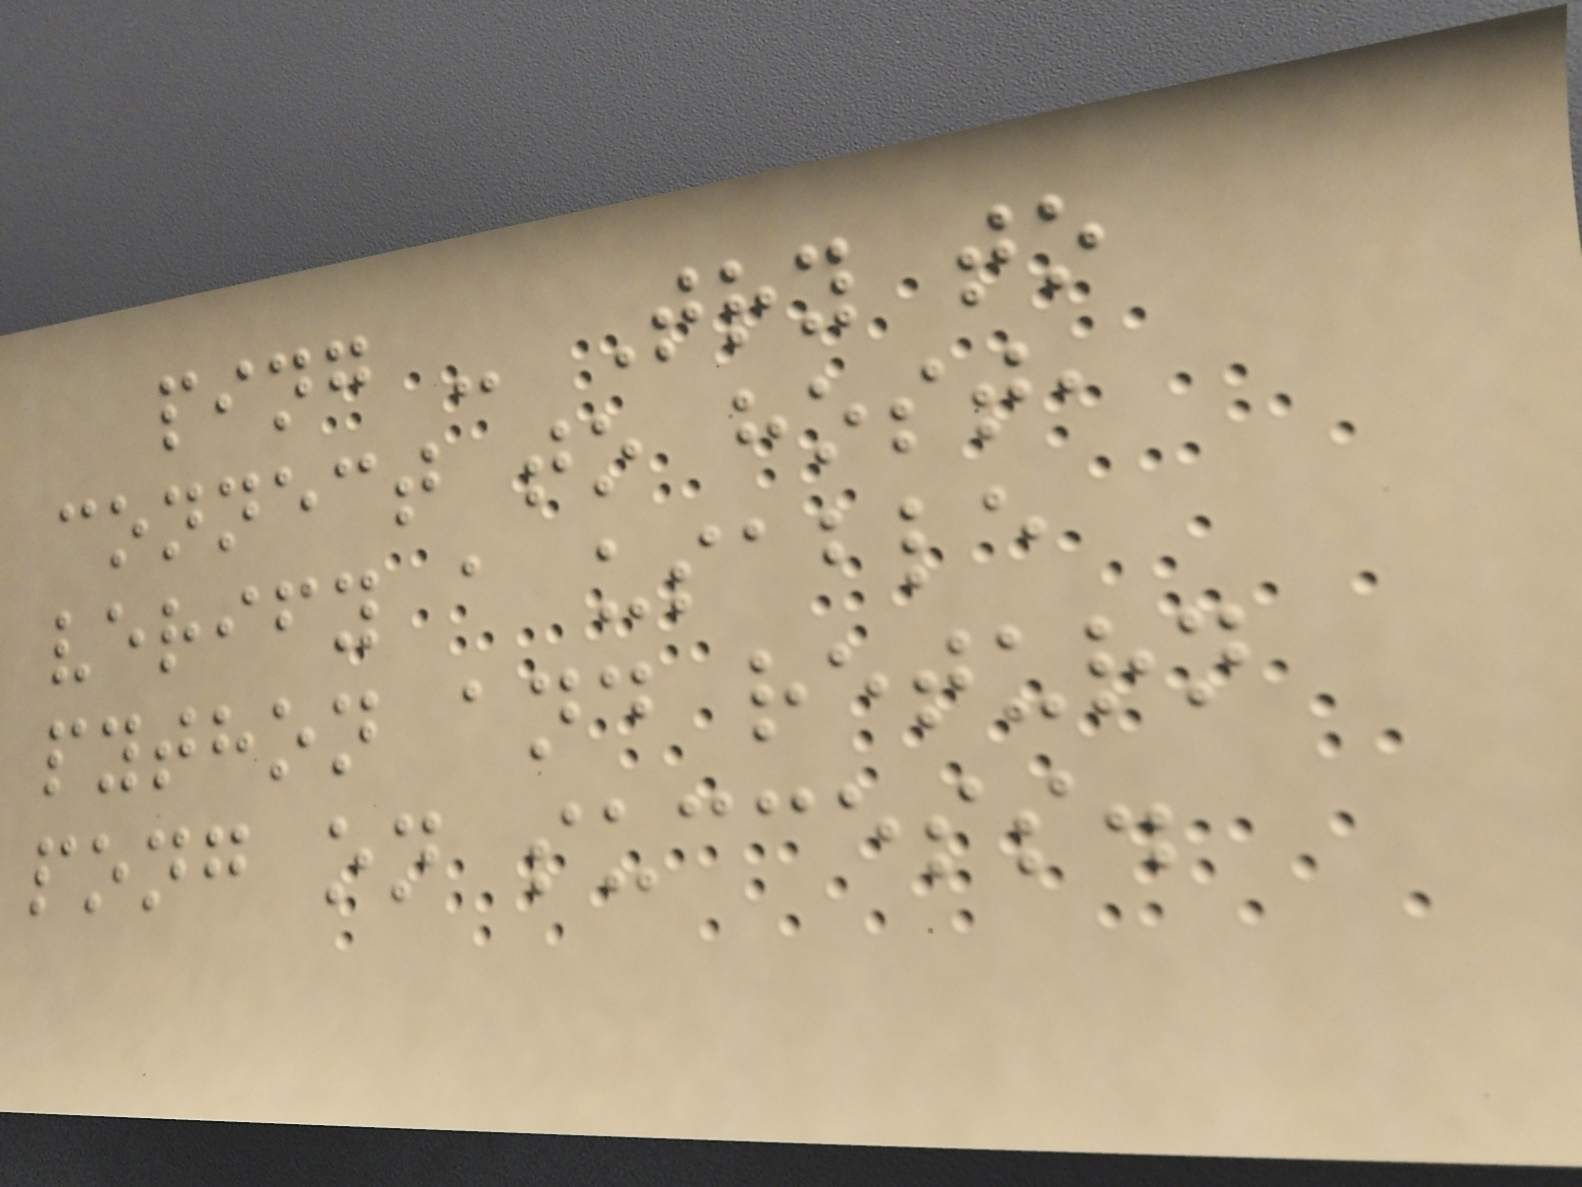ping - Try to
connect to host,
verify a usable
python and return
pong on success.
